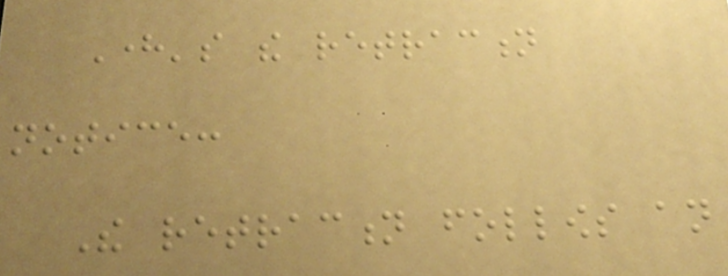Here's the retraction
notice:
The retraction follows an
